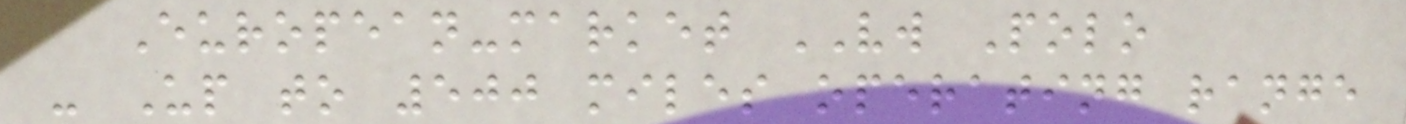European-market VW Polo
- Up to 500 miles operating range
